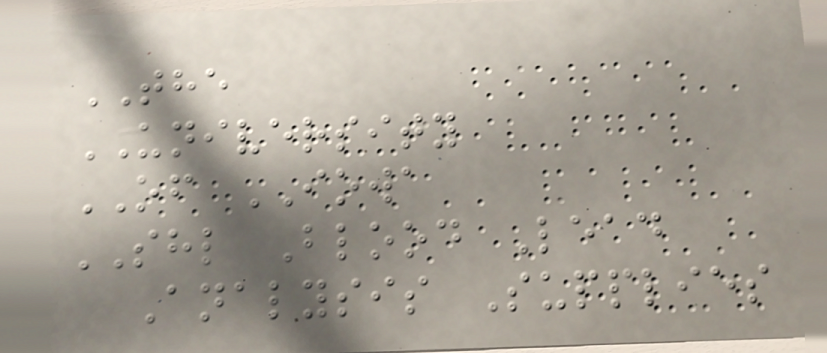THE
UNIVERSITY
OF IOWA
SHL Blood Lead
Analysis Supplies
